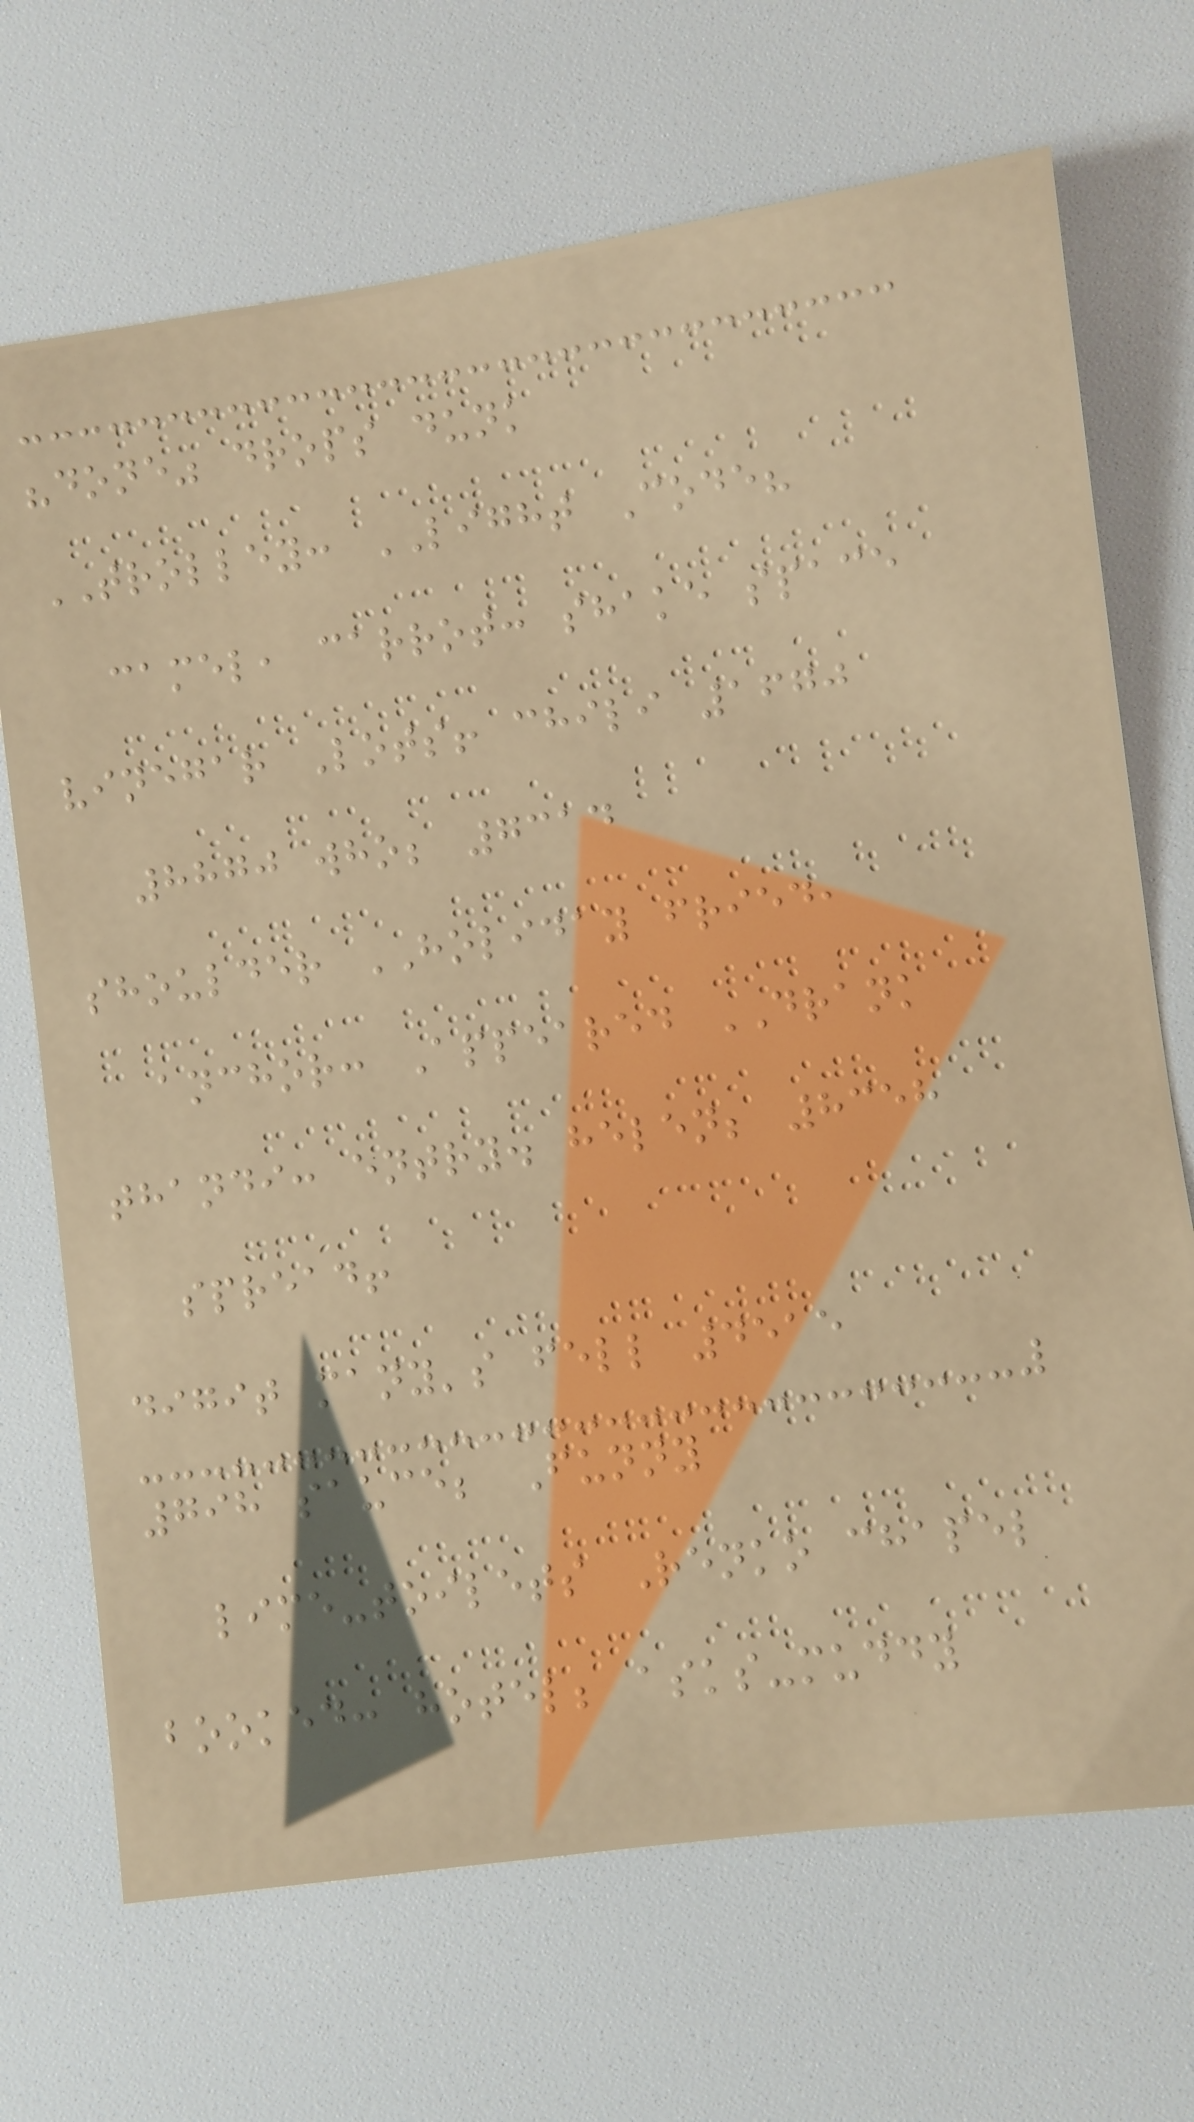"done" drops dunk
TROLLEY: LIGHT Code?
camel, carrot: shake space
vinegar Lots! chili 1670
8870 who; 7314
shoulder HOLIDAY fried,
anchor: Appeared DRANK
thandi: entry. helen; 8358
spread!
digit many's fell 4515
798 sauce; Funny
lime-toilets Renko chapel
booked: hotel; asks-muddy
